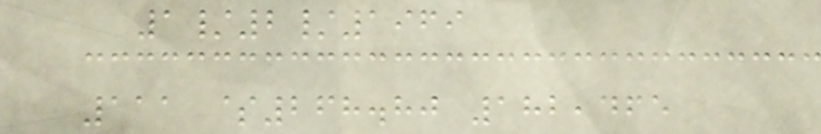1/2/1969
111 $268.80 182,465
